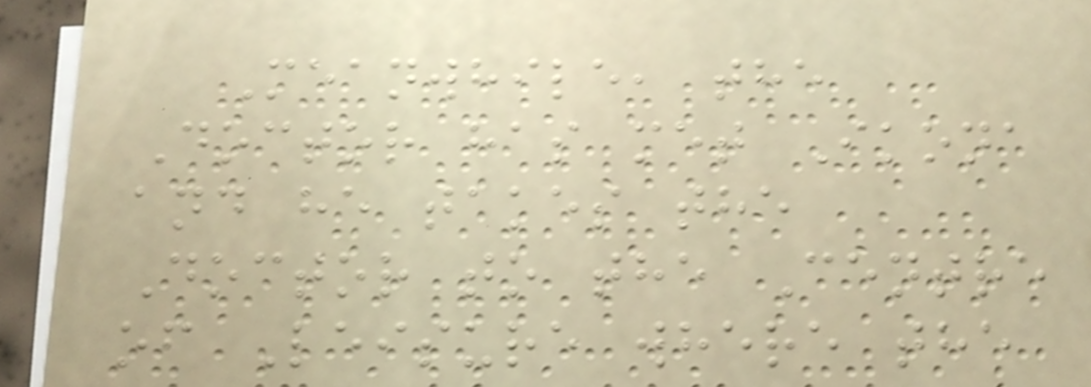Meanwhile, the
Doctor has met Ikona
and he takes the
Doctor to the Centre
of Leisure where the
